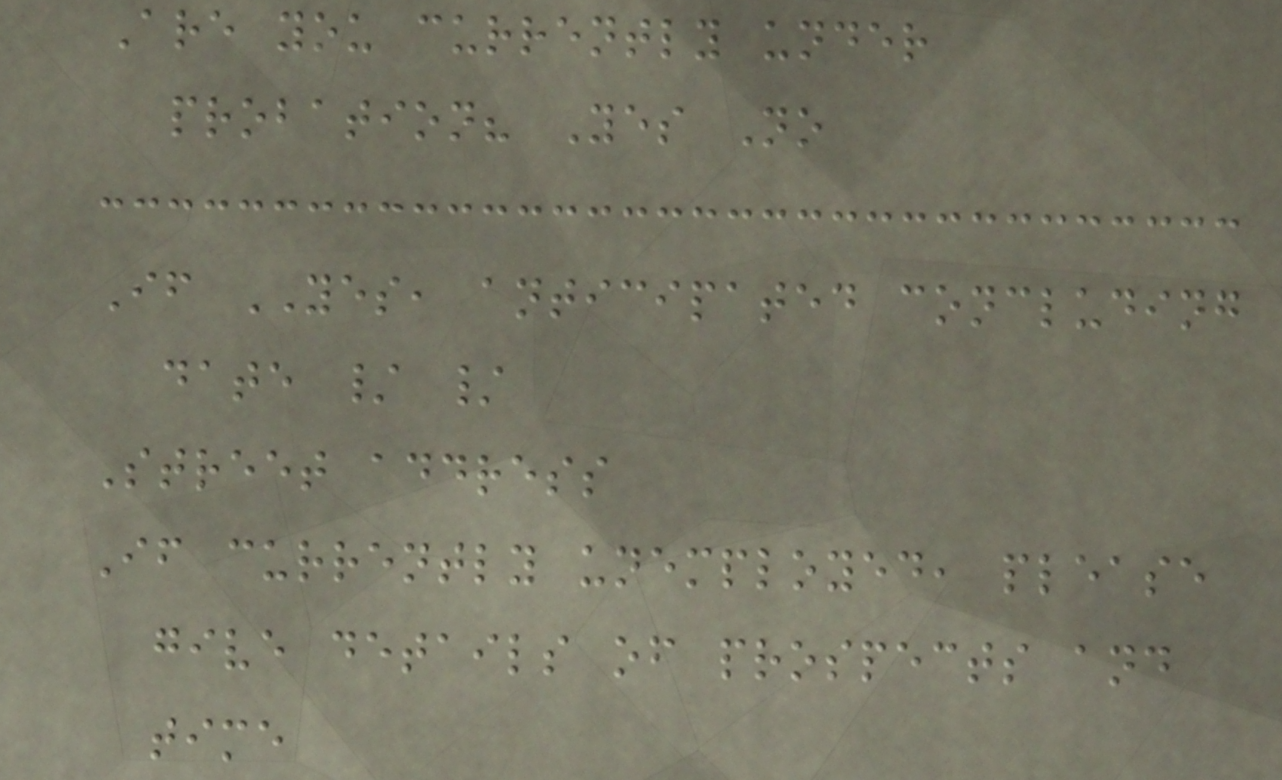Are you currently under
probation? Yes No
If YES, anticipated concluding
date / /
Street address
If currently unemployed, please
give details of prospects and
time
